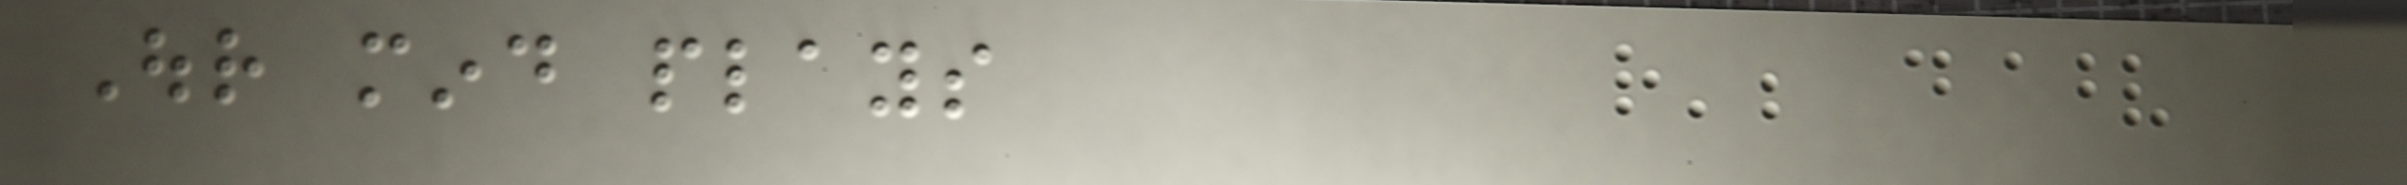Our mind plays
